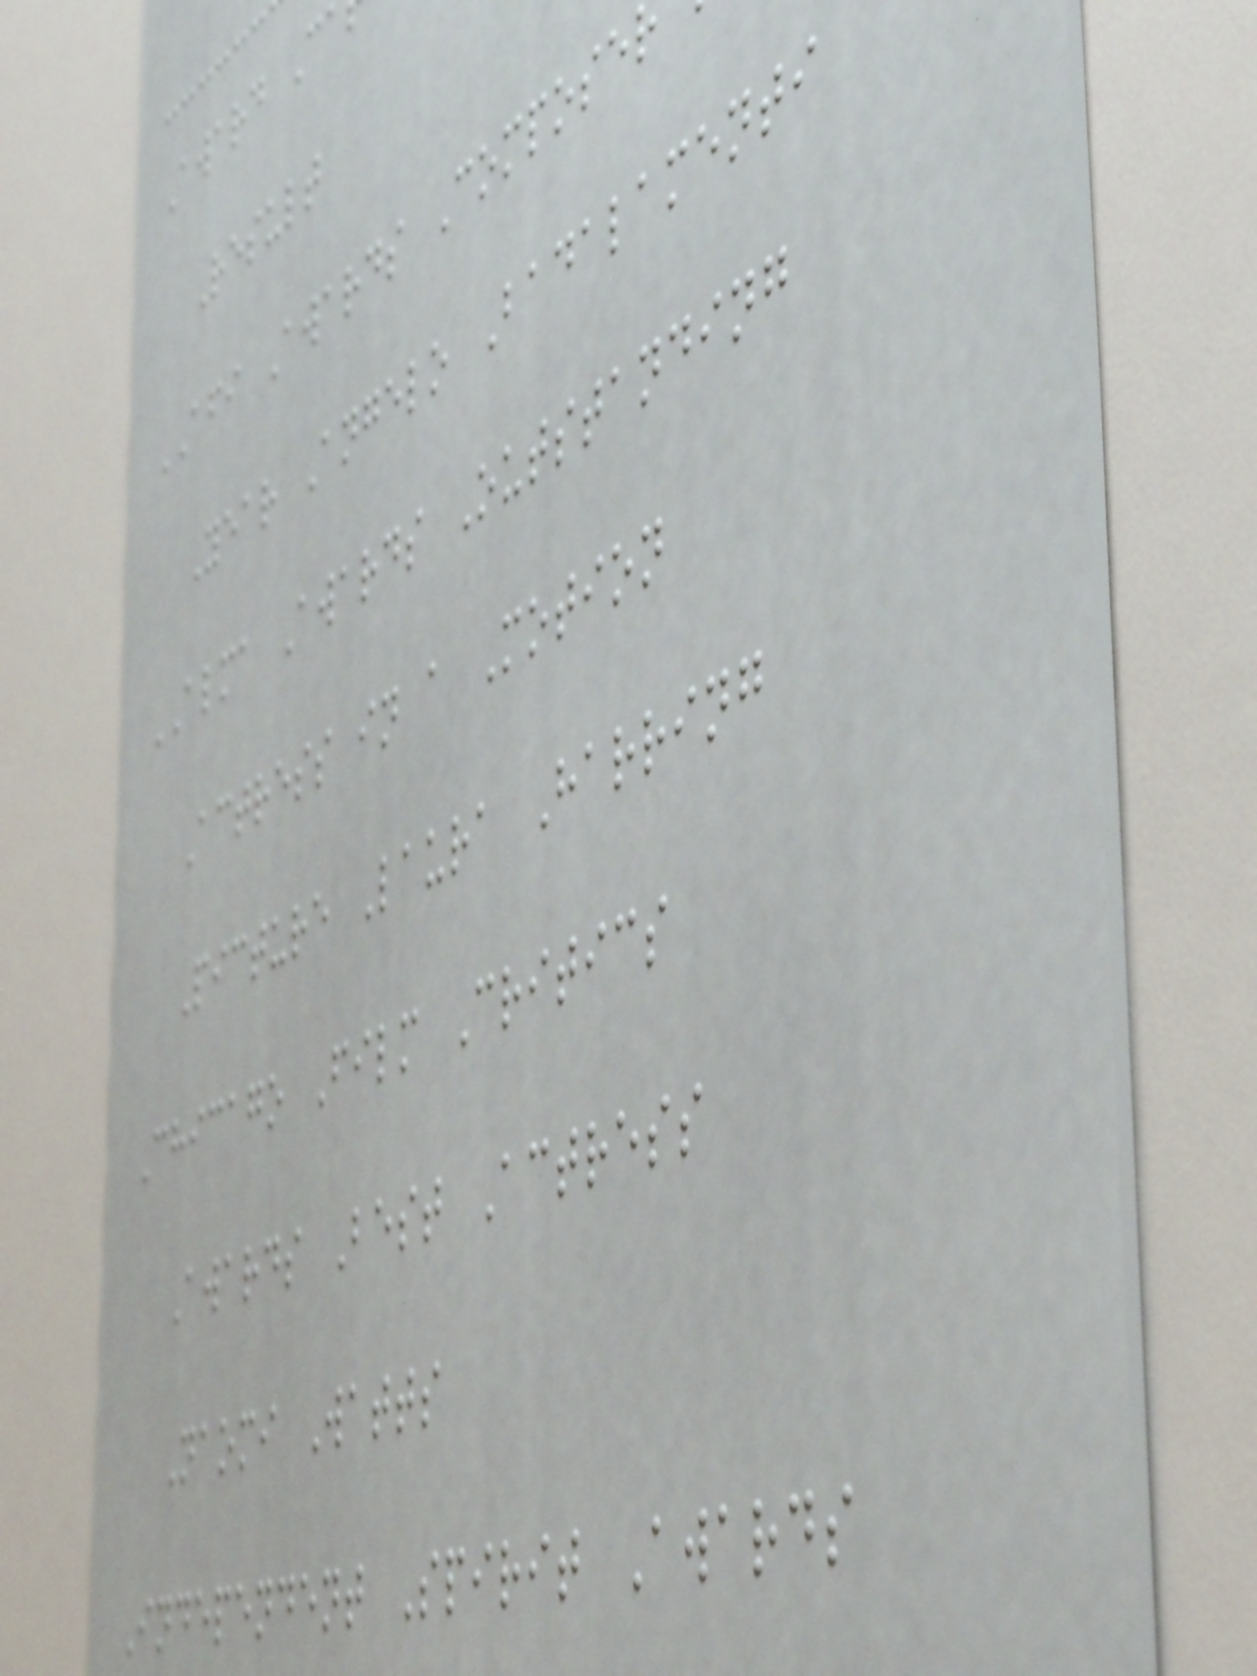Award C
Result
AFI Awards Compose
Year Angelo Badalamenti
ALMA Awards Outstanding
Actress in a Motion
Picture Laura Harring
Chicago Film Critics
Awards Best Actress
Naomi Watts
Independent Spirit Awards
